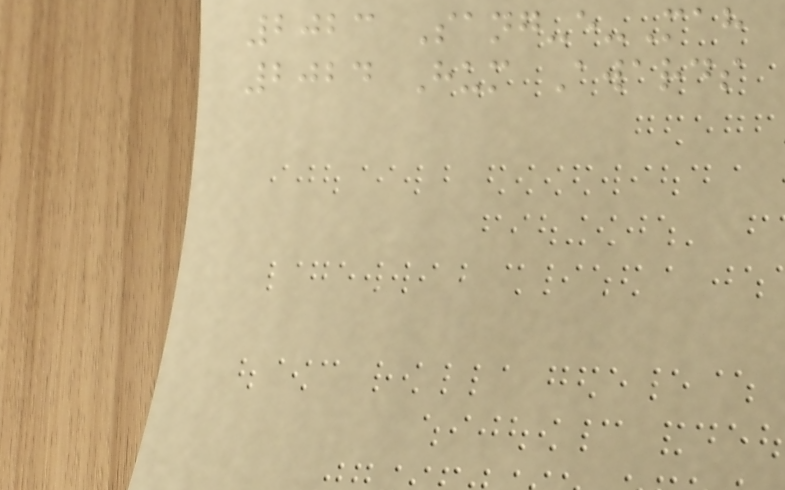2023 Sang-e-Mah
2024 Hum Awards
